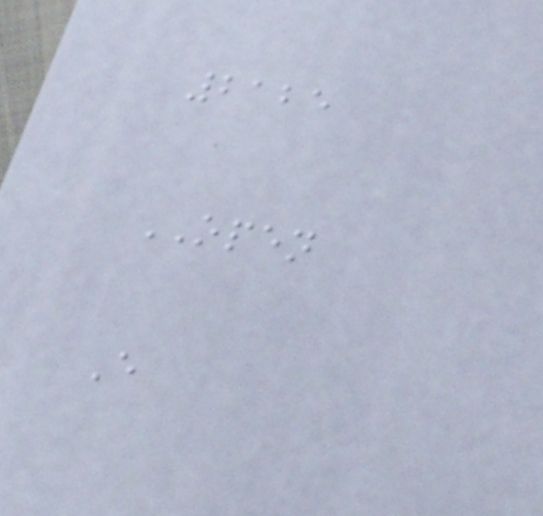2125
OPEN
E
